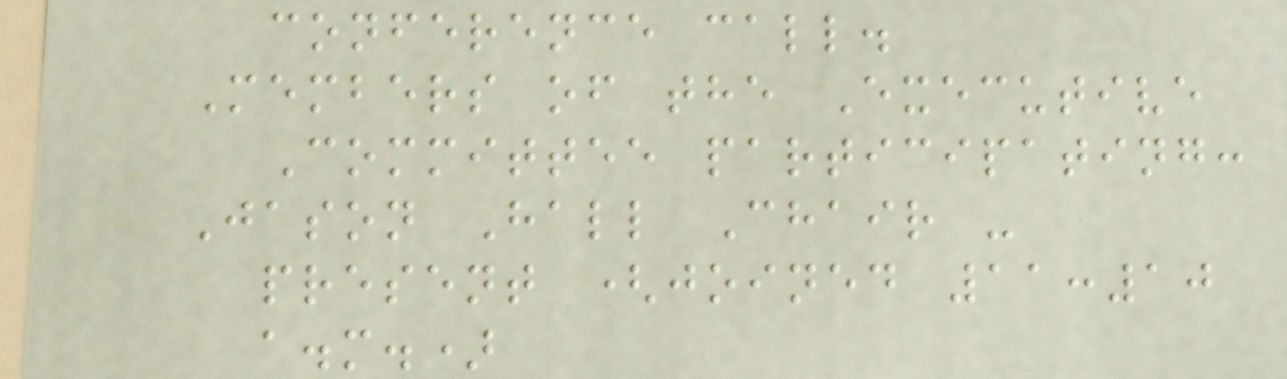conference call.
Members of the Executive
Committee participating:
Jason Hall Chair -
present (joined 11:10
a.m.)
